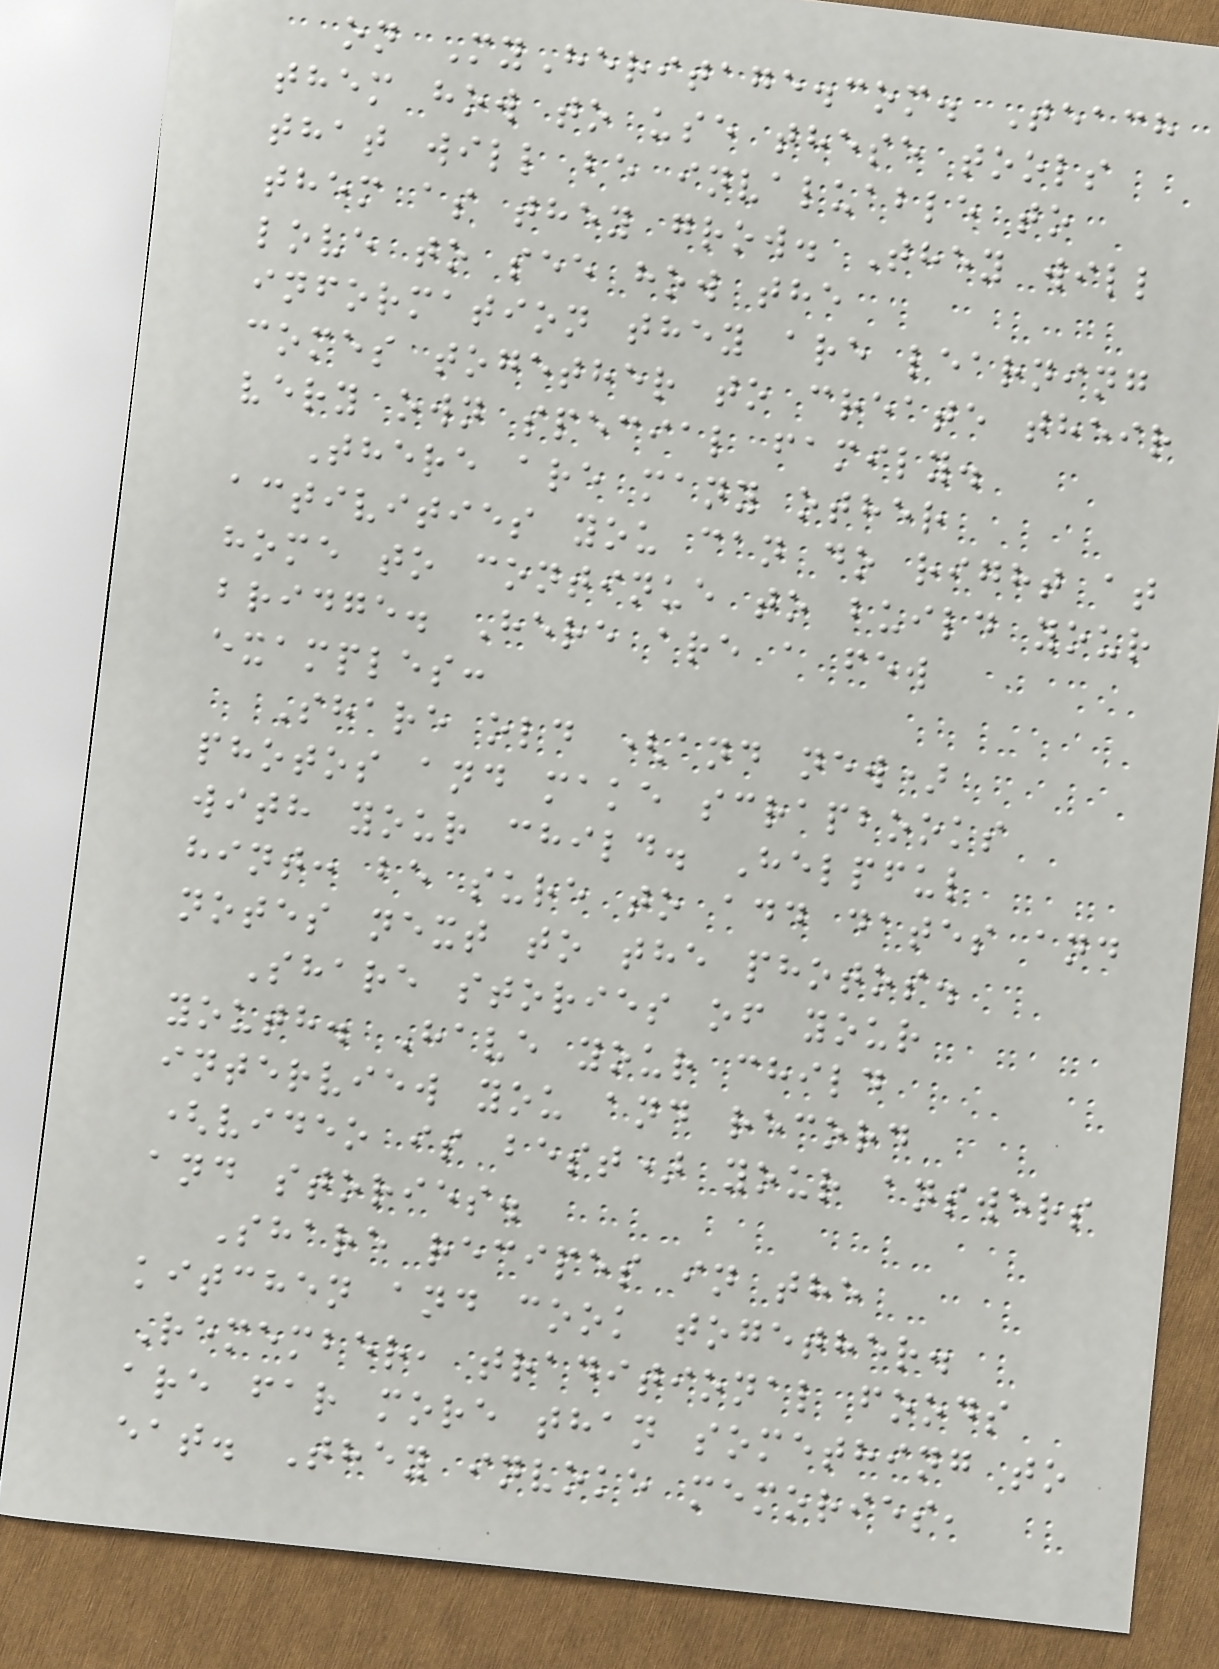on MyHeritage.com. Teach
them how to use these tools
that will be invaluable to
them as they grow. They will
love to see how the
information they are learning
comes together to create their
very own special family.
There are many other
activities you can do right at
home to continue to build your
bridge. Here are a few
examples:
Share old (and new)
photos and make scrapbooks
with your child. Helpful
hint: be sure to add dates and
notes next to the photos.
Share stories of your
youth. Have your child
interview you and record
(video is best) your answers
and stories.
Share recipes in the
kitchen and cook together.
Remember, traditional foods
are far more than something to
eat. They invoke memories,
